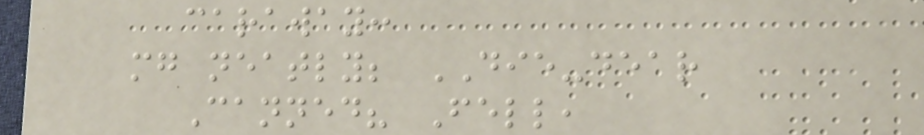caraway:
mg neatly; DIE-dear
Canned? Fell,
